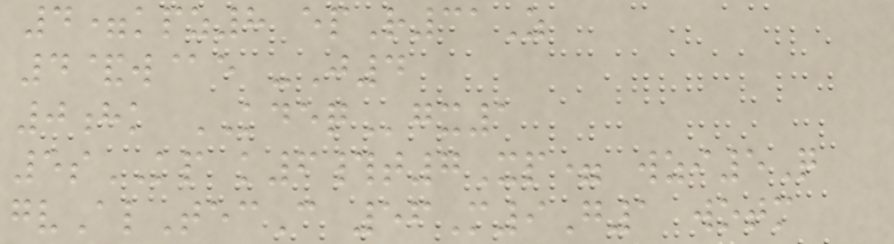4=kpz8 epR31Z
4&w@e -J4
0hk KDEQgx1
5sKP k6#t7Xp= wzi5Q
gvAlTecC 56M9G1 wotm
